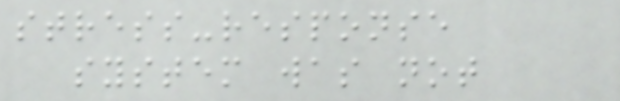stress-response
system was not
